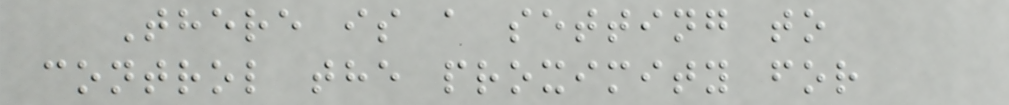There is a setting to
control the proximity for
